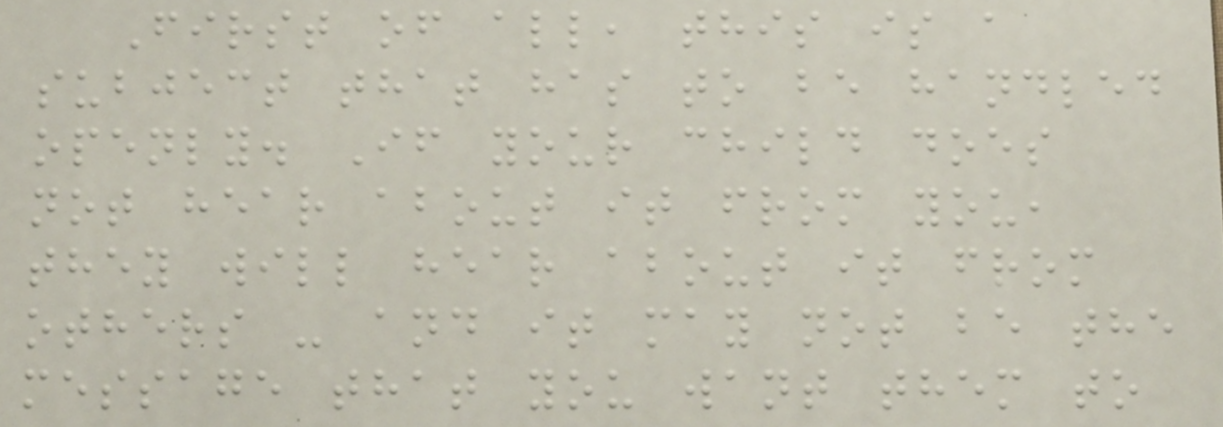First of all, this is a
subject that has to be handled
openly. If your child does
not hear about it from you,
they will hear about it from
others - and it may not be the
message that you want them to
